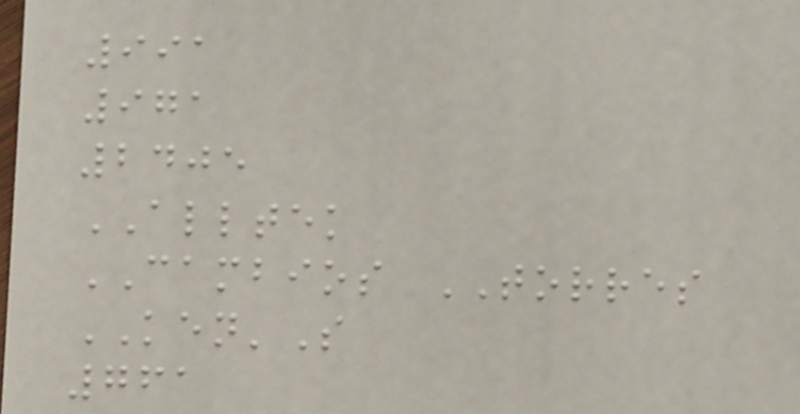991
971
2405
ALLTEK
CAMBIOS TORRES
KEN'S
761
